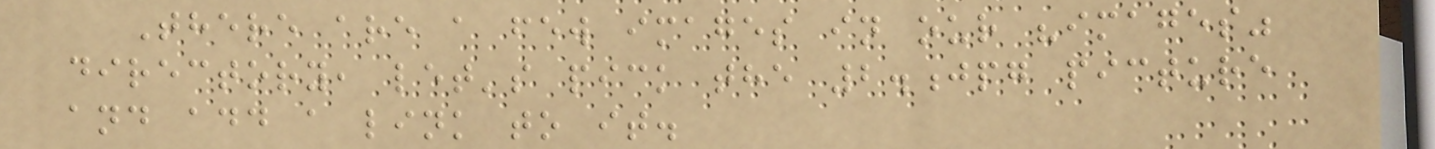There are a few images in our "images"
directory, let's pick the 2.jpg picture
and add a link to it.
